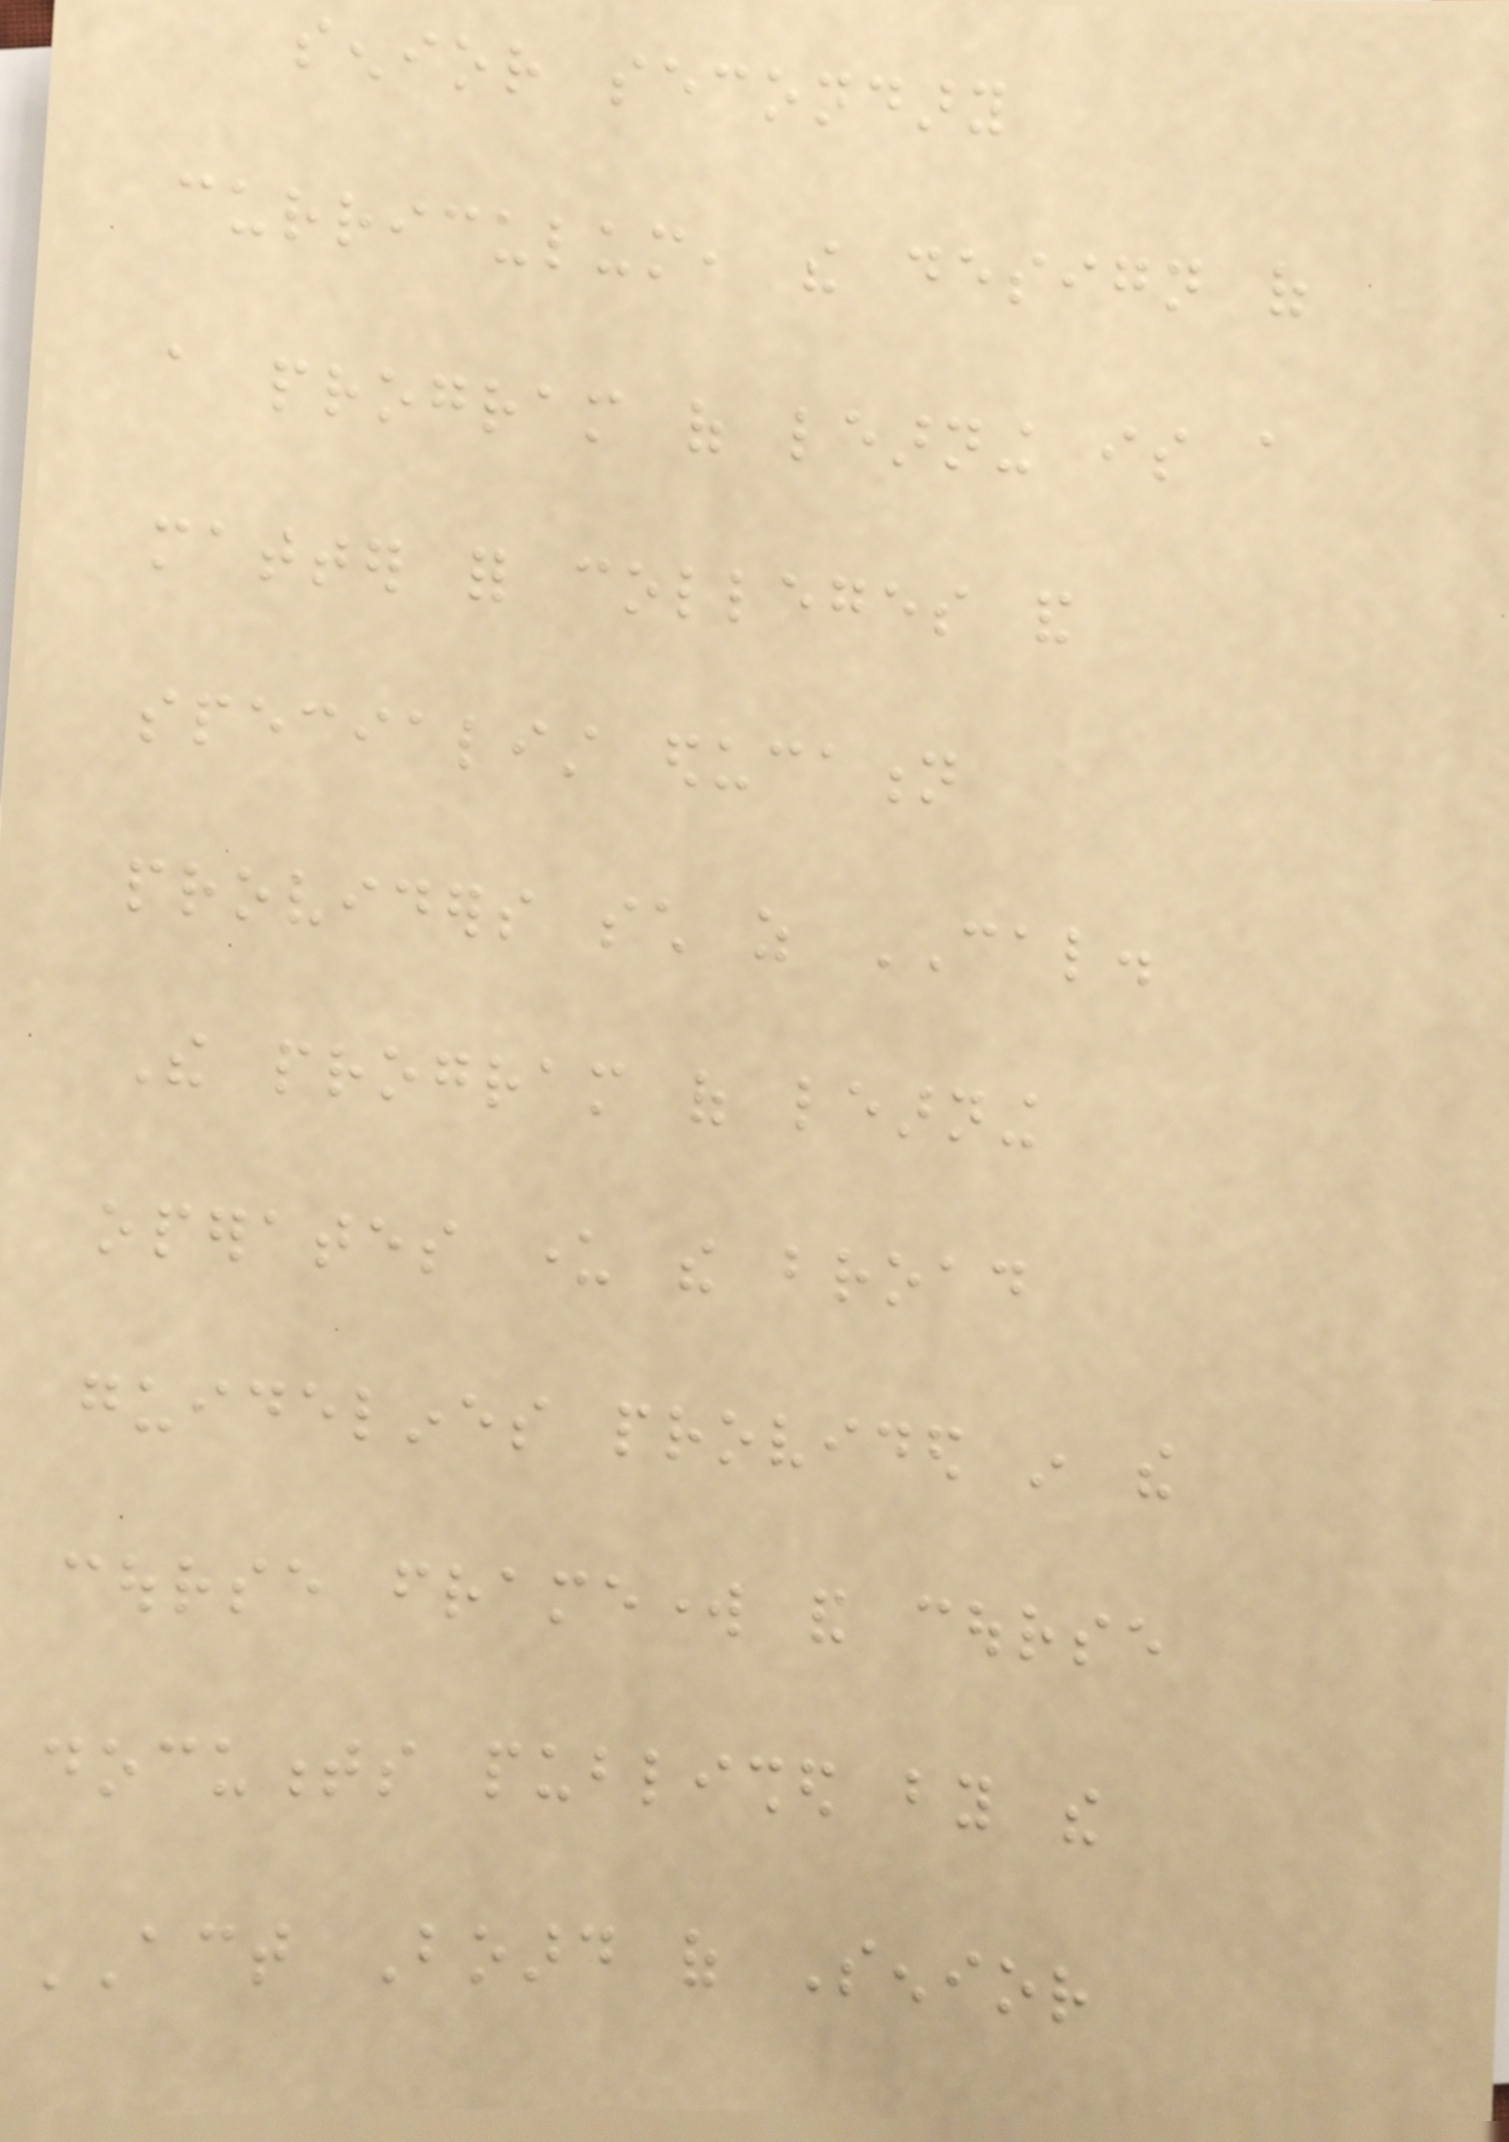senior secondary
curriculum, the design of
a program of learning is a
matter for colleges and
specialist education
providers such as CAL.
The program of learning
operates under the broad
guidelines provided in the
course framework and course
documents published by the
ACT Board of Senior
